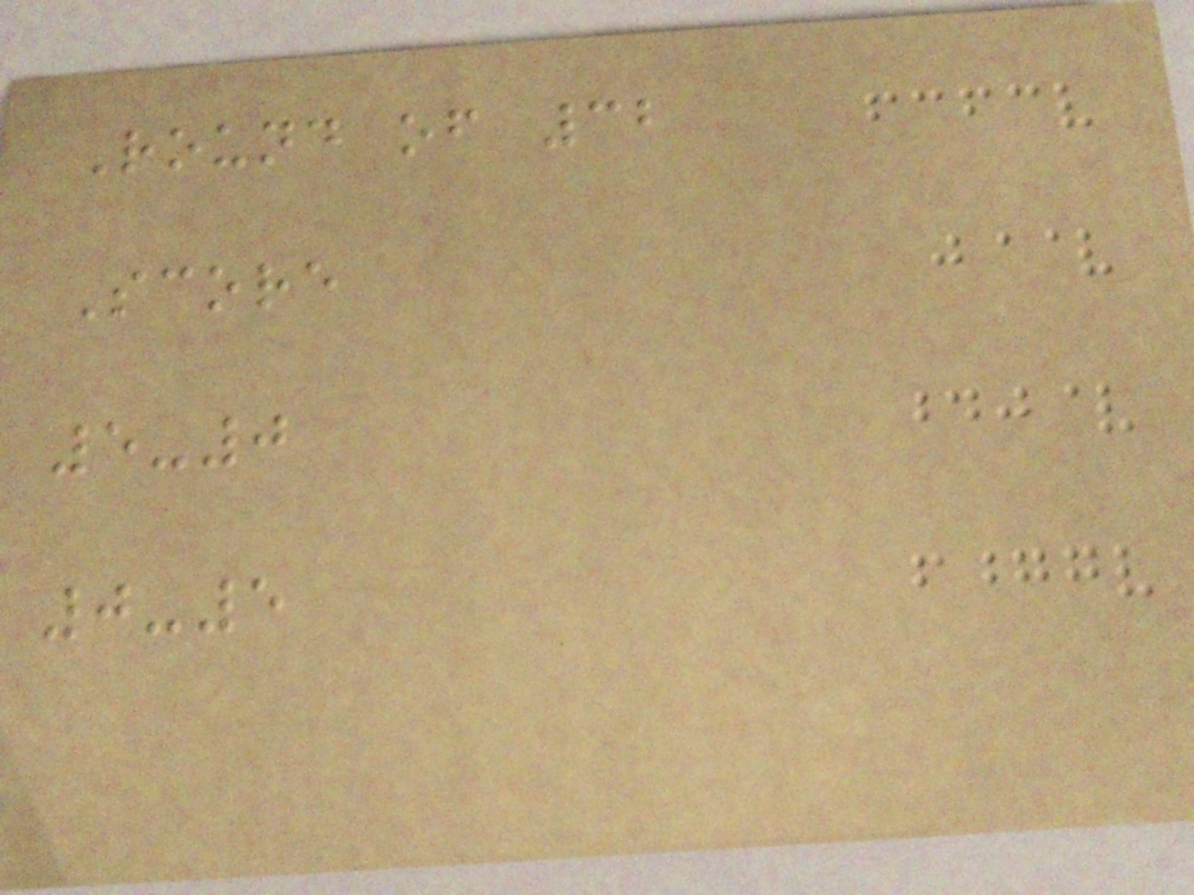Round of 32
Score
5-0
0-5
